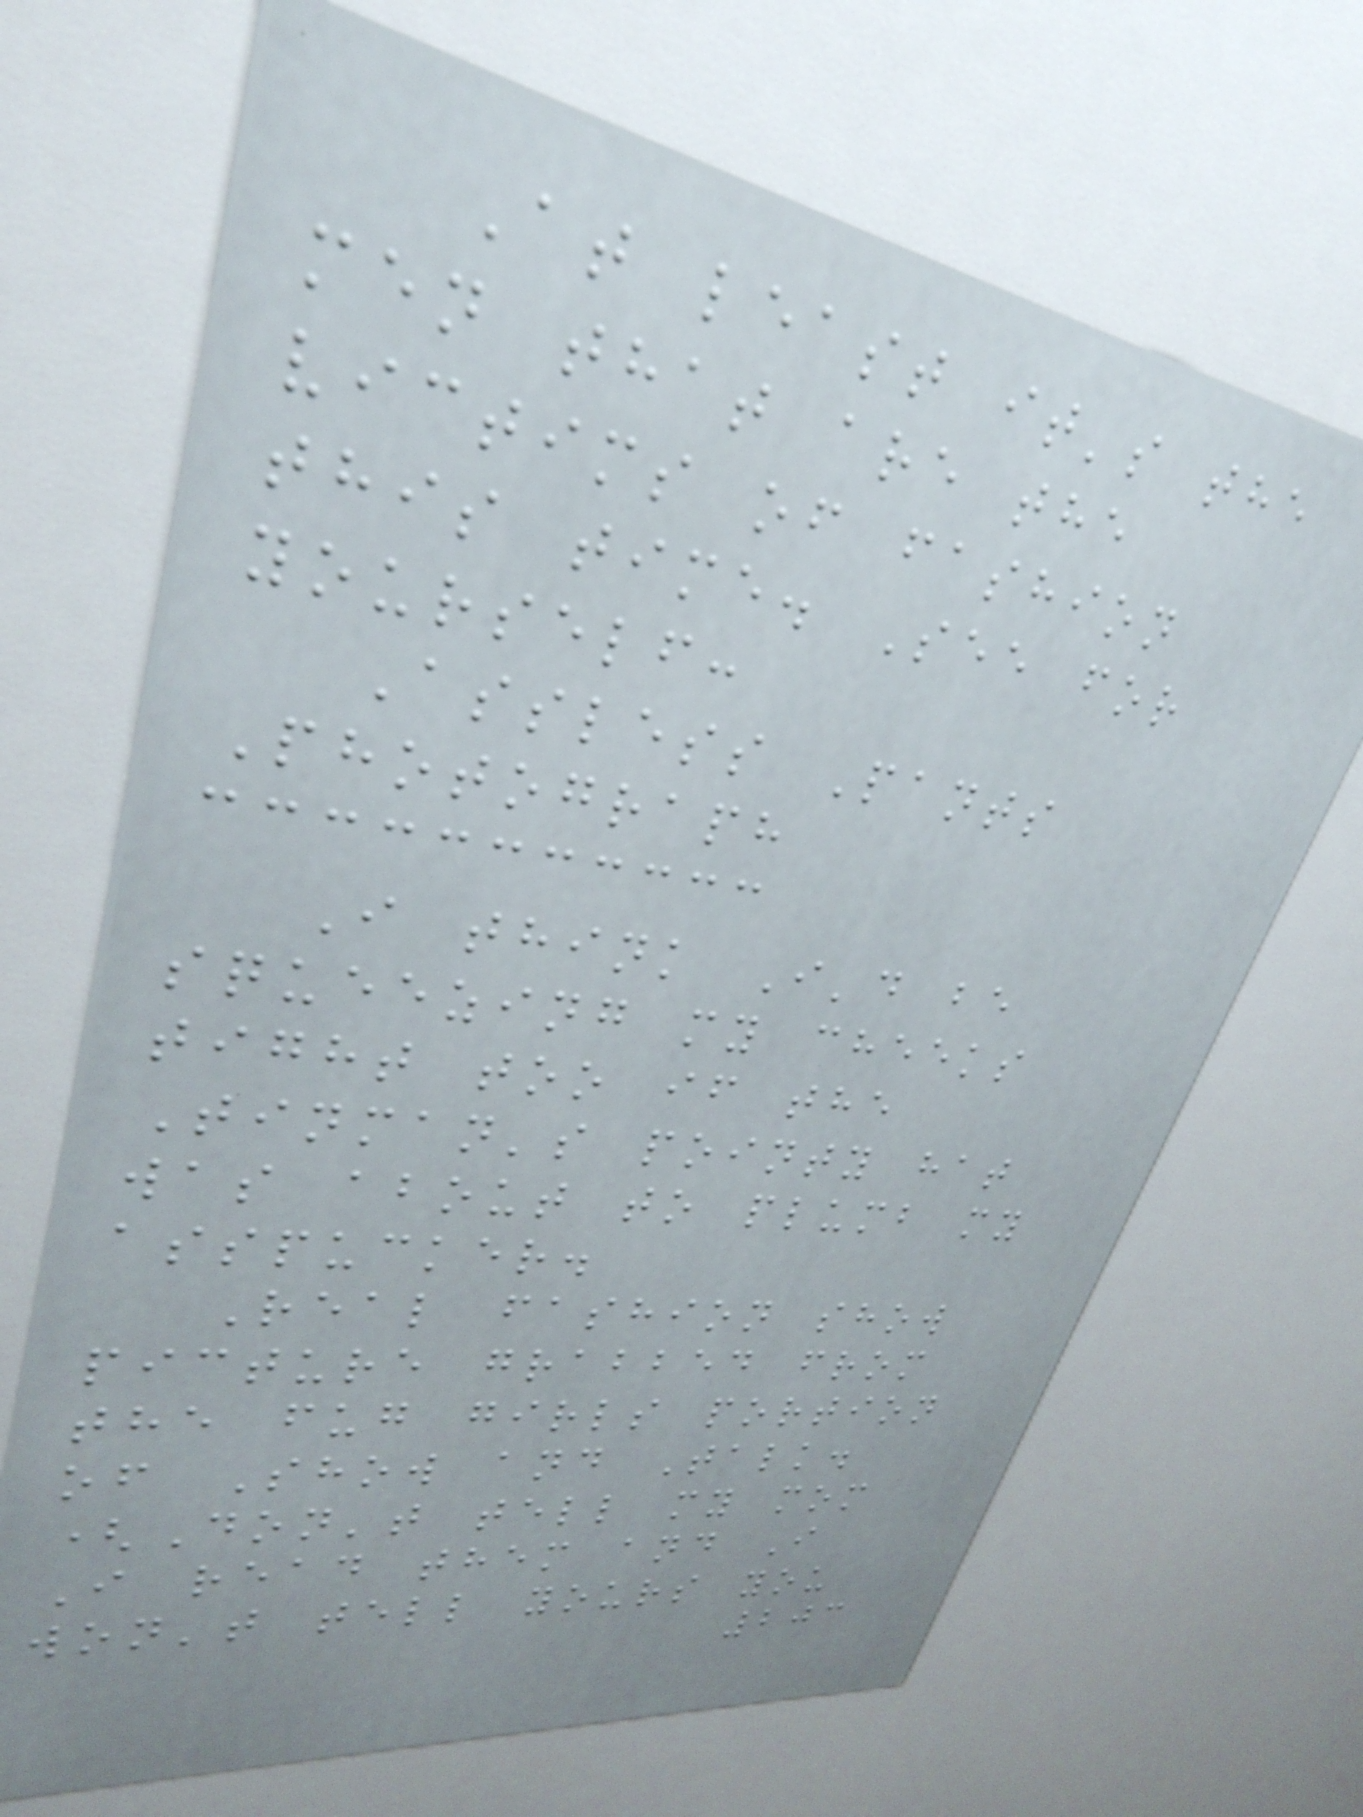At least it's the
men that are the
victims of fashion
this time. See for
yourself:
Assless Pants
Photograph
I think I'd be
squeezing my cheeks
tight too if the
Tinman's pointy hat
was about to plumb my
asspucker.
Real fashion show
picture grabbed from
the fug girls portion
of Show and Talk.
(Don't tell my mom
I read them and I
won't tell yours you
203
